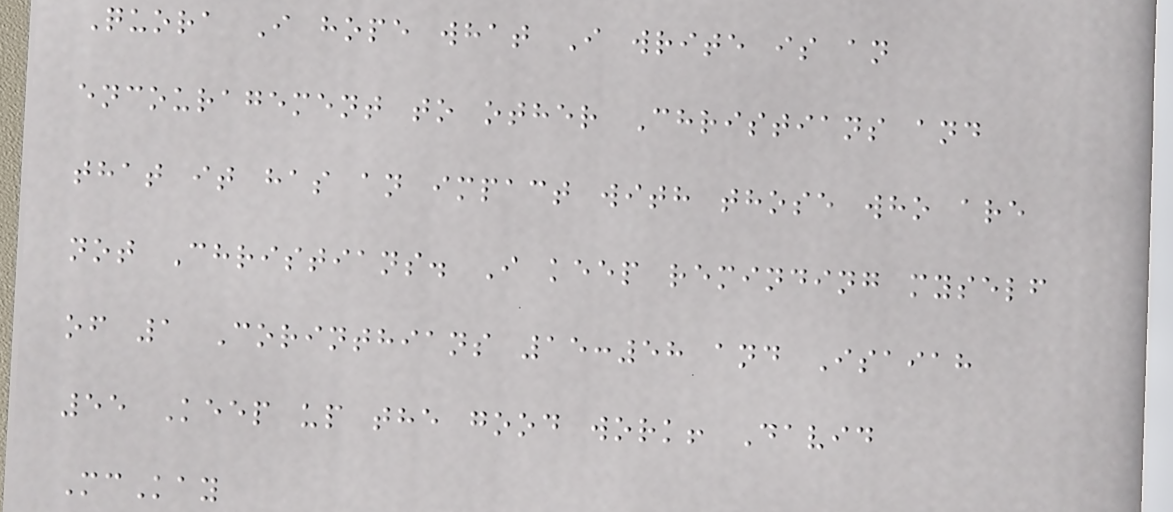Quora I hope what I write is an
encouragement to other Christians and
that it has an impact with those who are
not Christians. I keep reminding myself
of 1 Corinthians 15:58 and Isaiah
55 Keep up the good work! David
McKay
